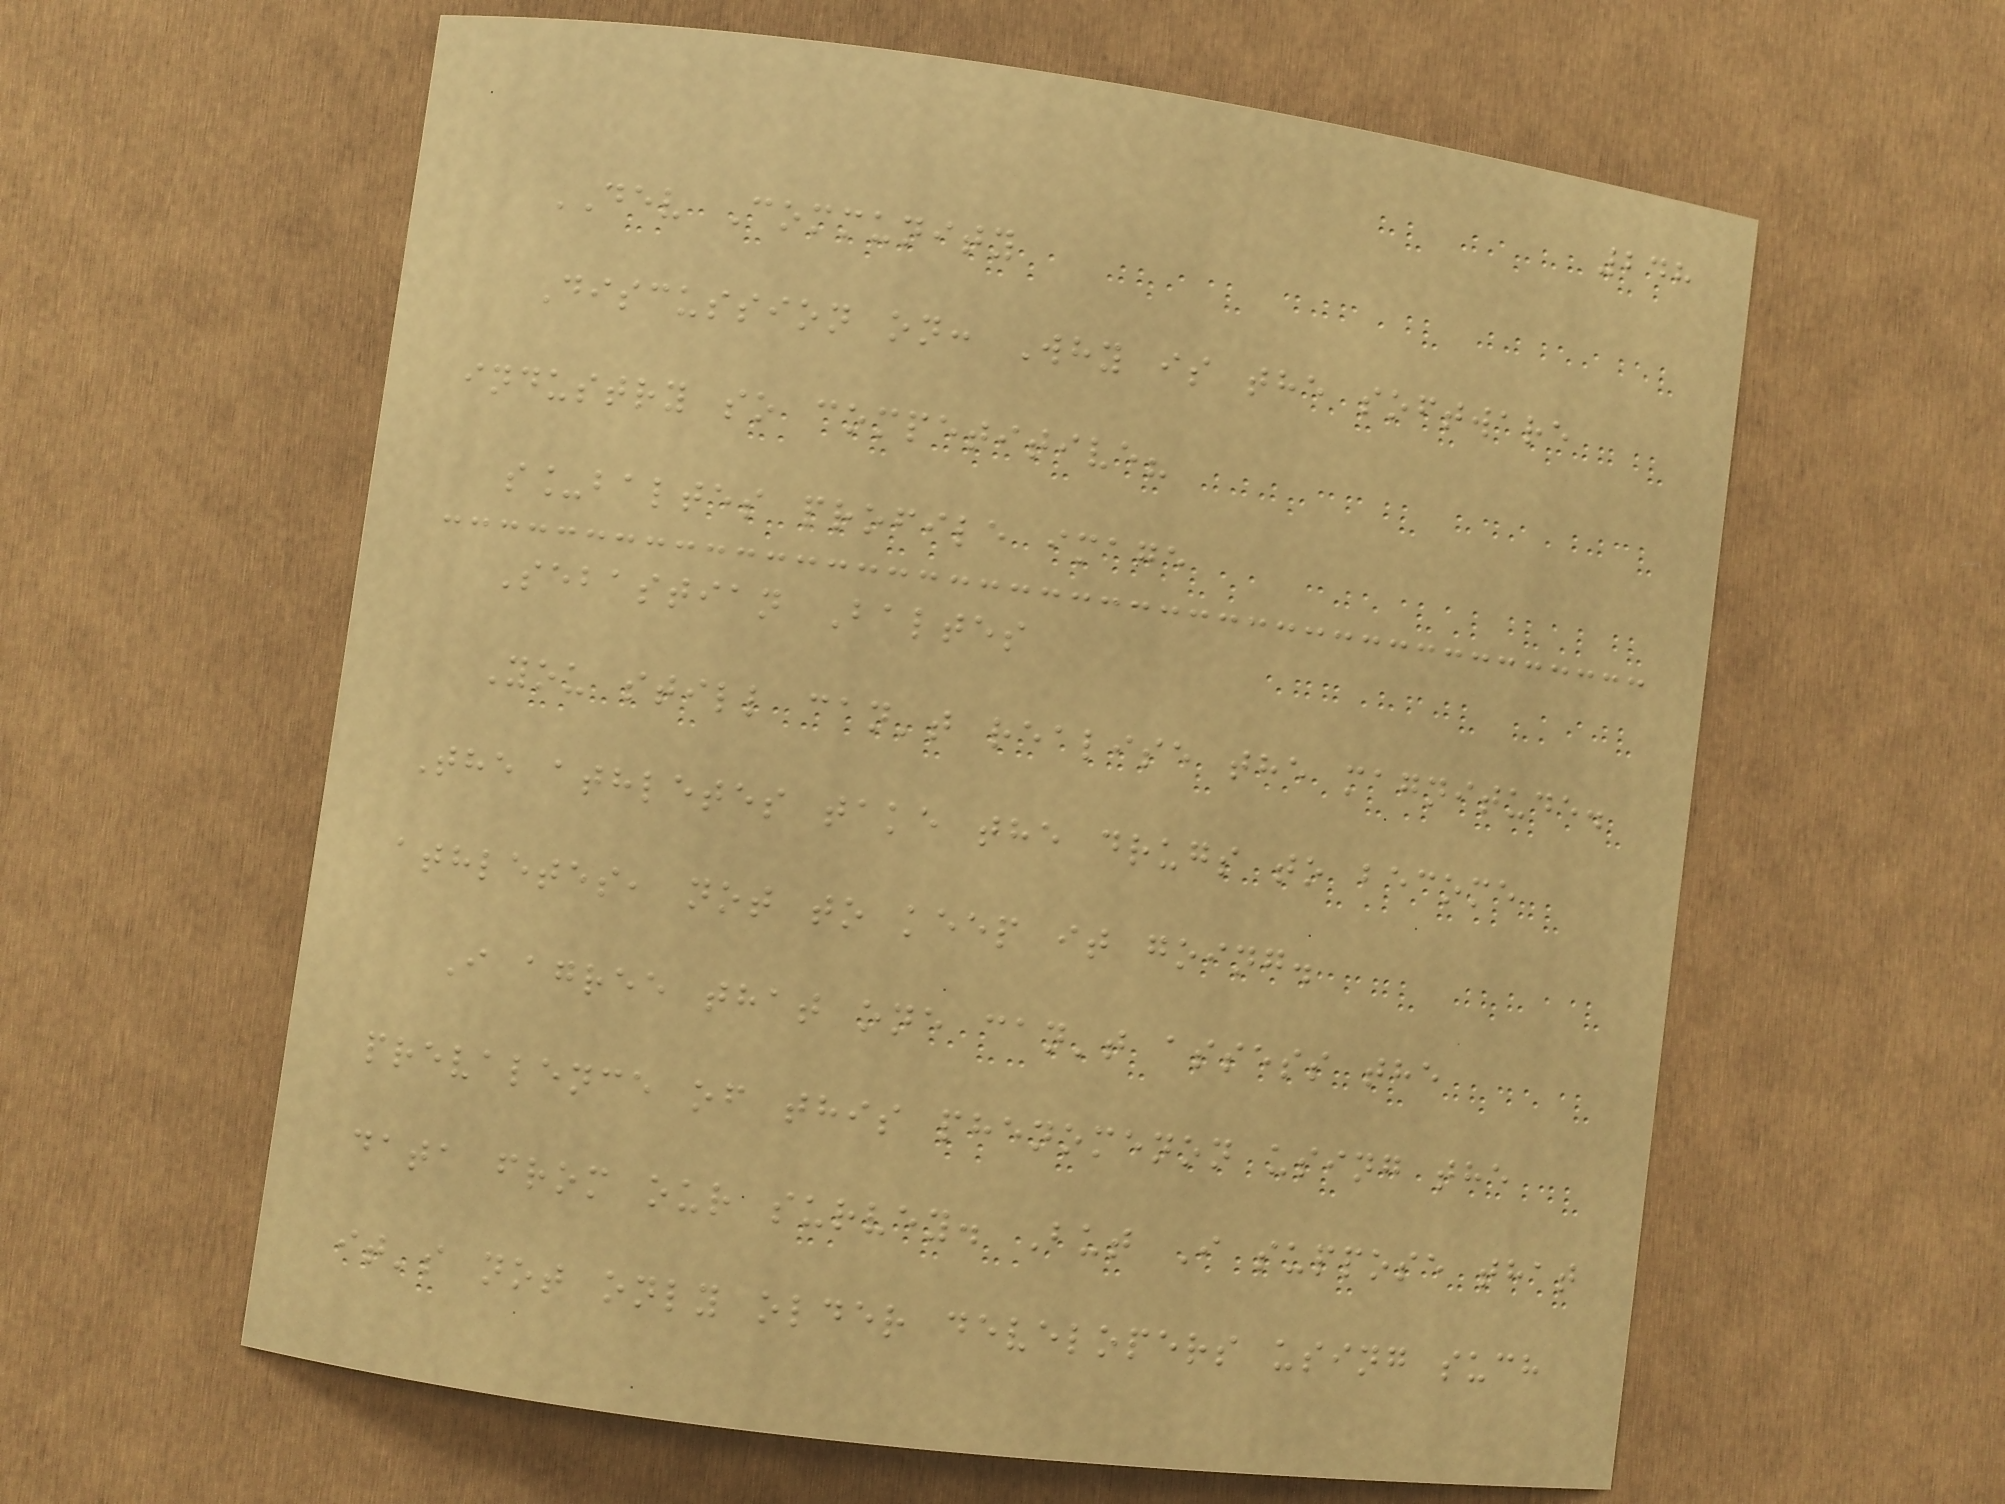248
DEV Community
Discussion on: Why is the software
industry so competitive?
s_baltes profile image
Sebastian Baltes
You still can't realise the magnitude.
The athletes take the drugs to become
athletes, not to keep it going.
I agree that one can't assess the
prevalence of this phenomenon using the
data from our survey. But I suppose that
it's not only older developers using such
